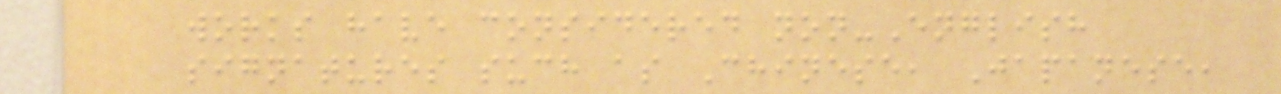works have considered non-English
signatures such as Chinese, Japanese,
